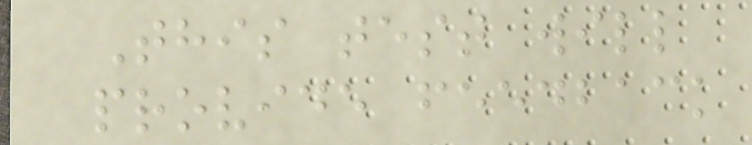This test will
provide feedback
